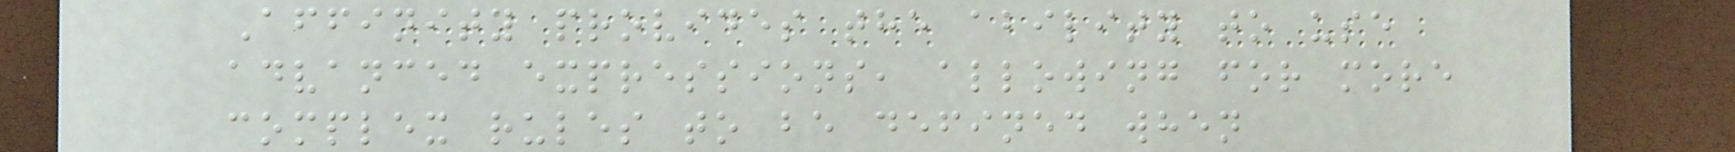Affinity provides the ability to use
advanced expressions, allowing for more
complex rules to be defined when
